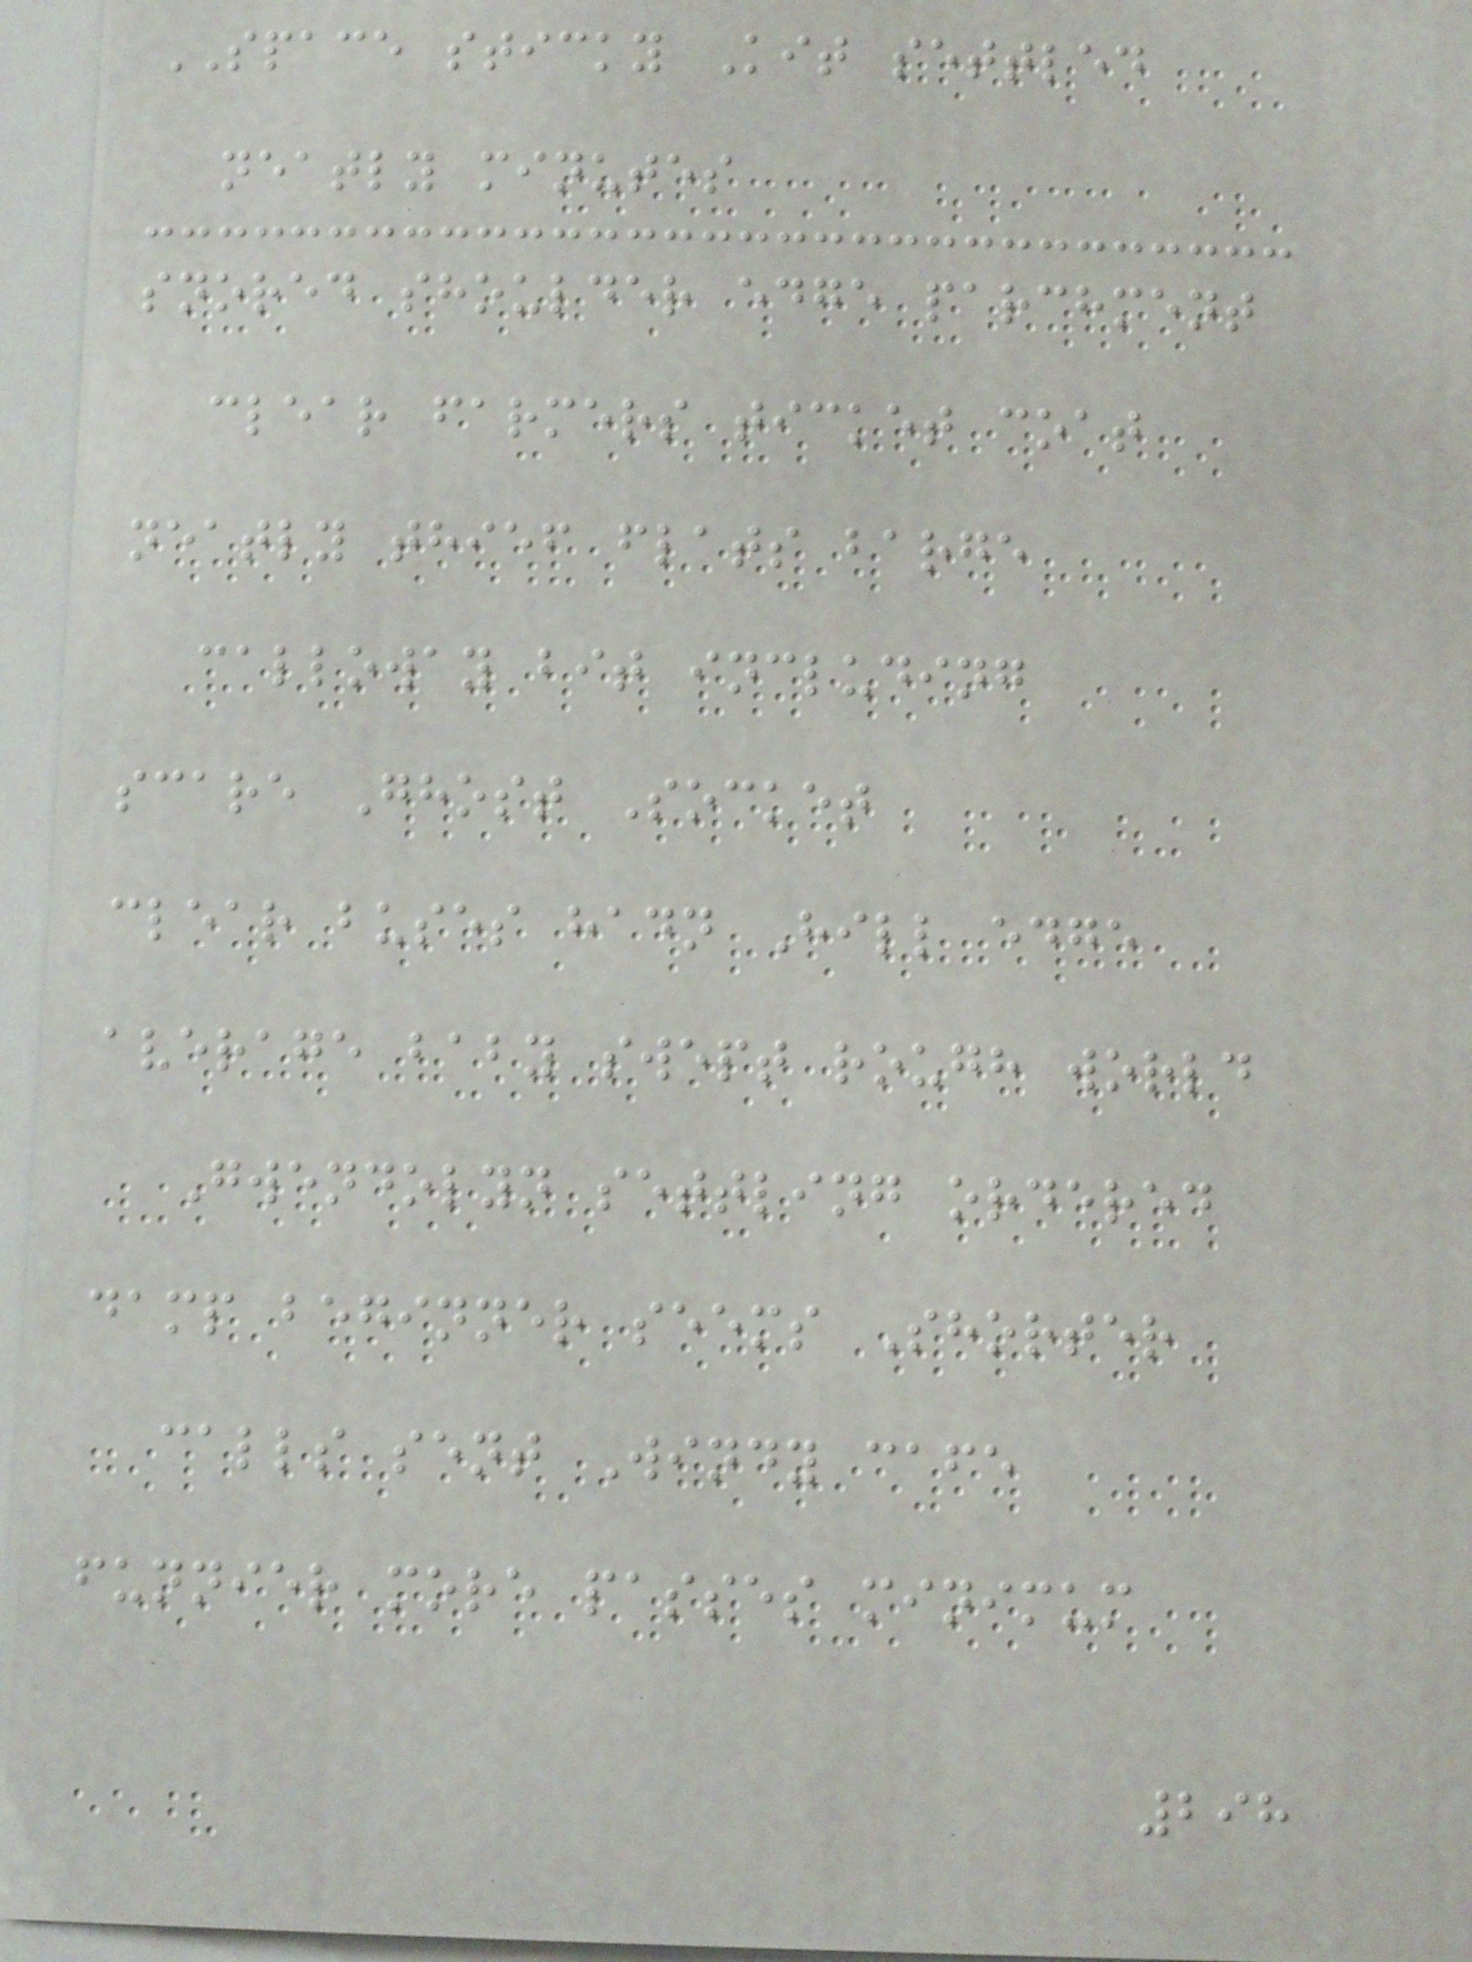SPACE sticky Kit settled
neatly minutes
snored shoulder edge parchment
clear farmers ticket coat
neatly thief flats barge
calloway bit including
scare Ghost Socket
clear buses hadn Hill edge
average baby swept rough world
Gwendolyn settling ordered
damp beginner seems Shorter
calls sent Windy cafe
funnier more passes minimum
298
